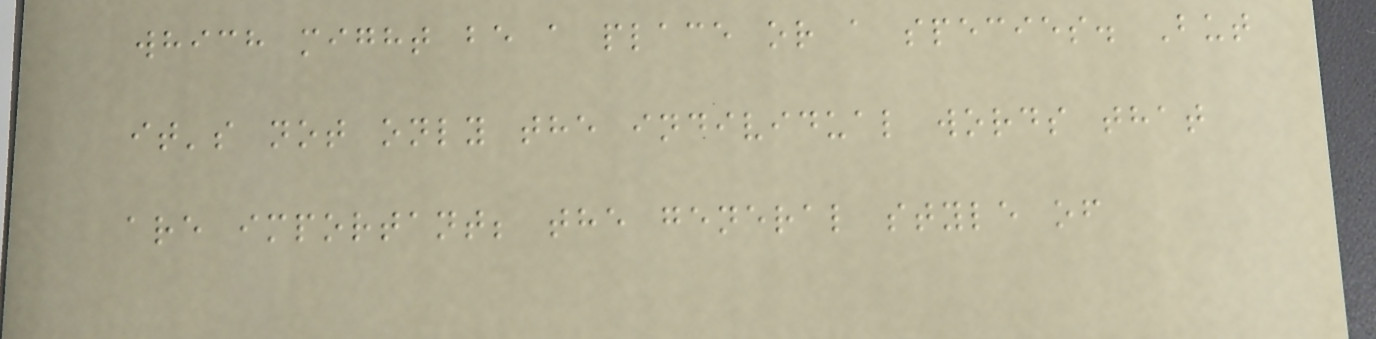which might be a place or a species. But
it's not only the individual words that
are important; the general style of
